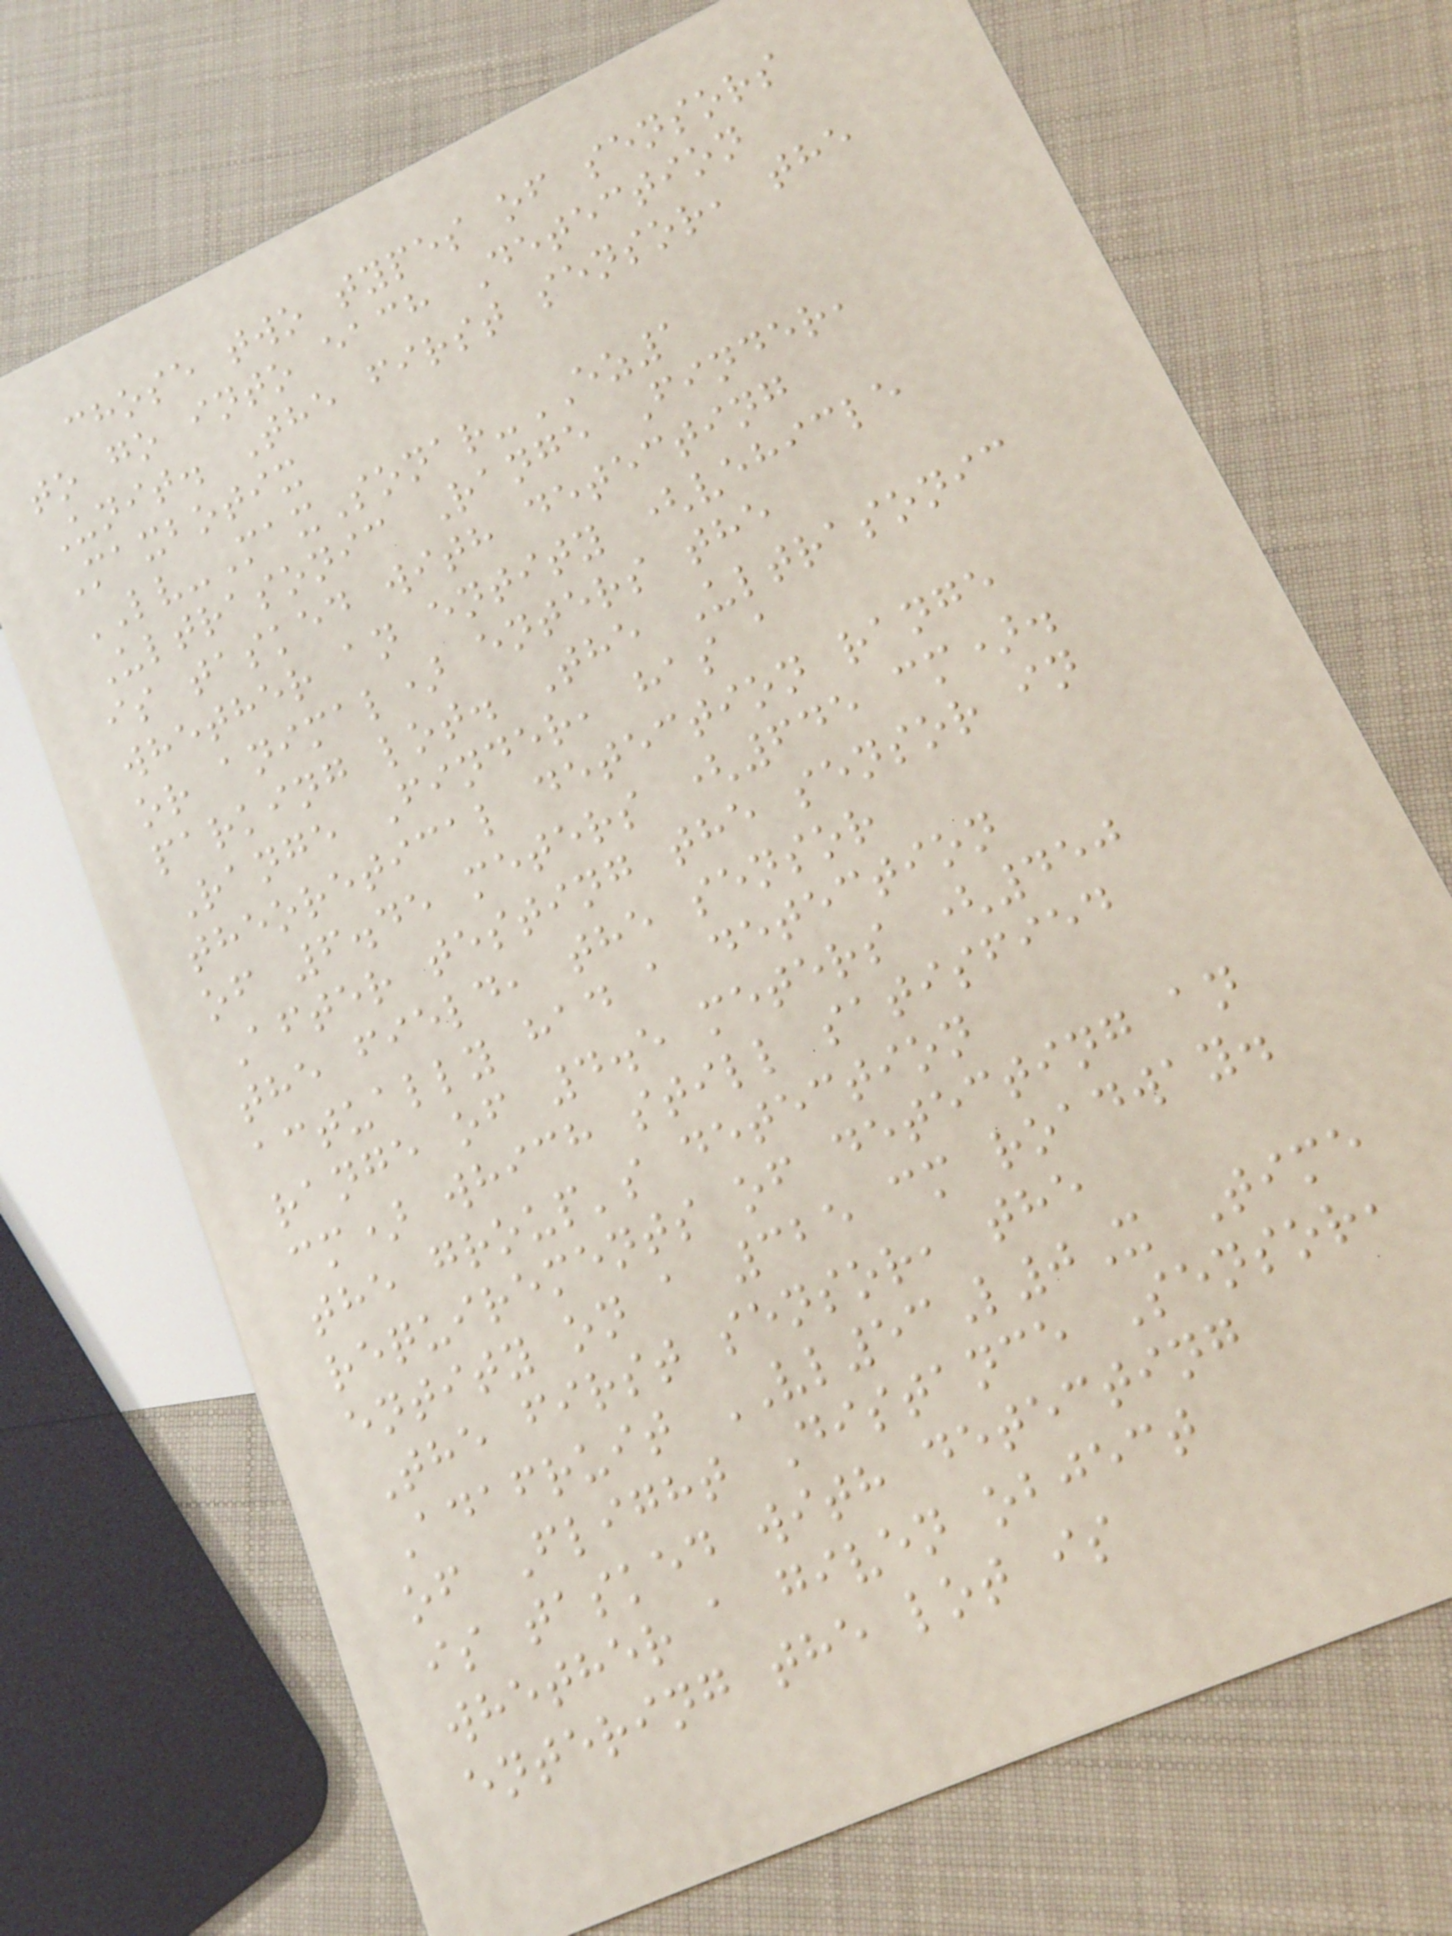chose two types of sensors
to go into each Detection
Unit. The first sensor, the
Maxbotix
LV-MaxSonar-EZ1
Ultrasonic Range Finder,
is tasked with detecting
whether an entity (vehicle
or animal) enters the
parking lot. The Ultrasonic
Range Finder, has a
theoretical detection range
of 6.45 meters (645 cm).
After testing the sensor in
the field, the sensor
actually had a detection
range of 4.5 meters (450
cm) which still satisfied
the group's detection
requirements of detecting an
entity on a 325 cm roadway.
The first sensor, the
Adafruit VL53L0X Time
of Flight Distance Sensor,
is tasked with detecting
whether a given object
entering the lot is
